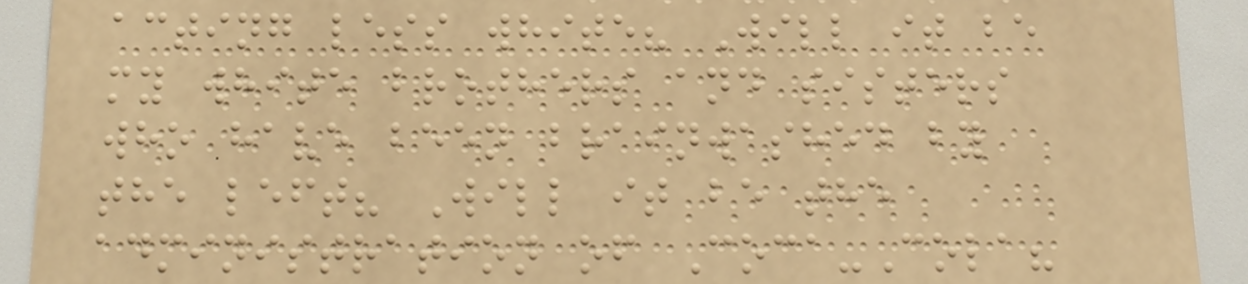acting less white? Will it be
my white brothers and sisters
who have been brainwashed by
the left? Will it be the
administration of Coca-Cola?
